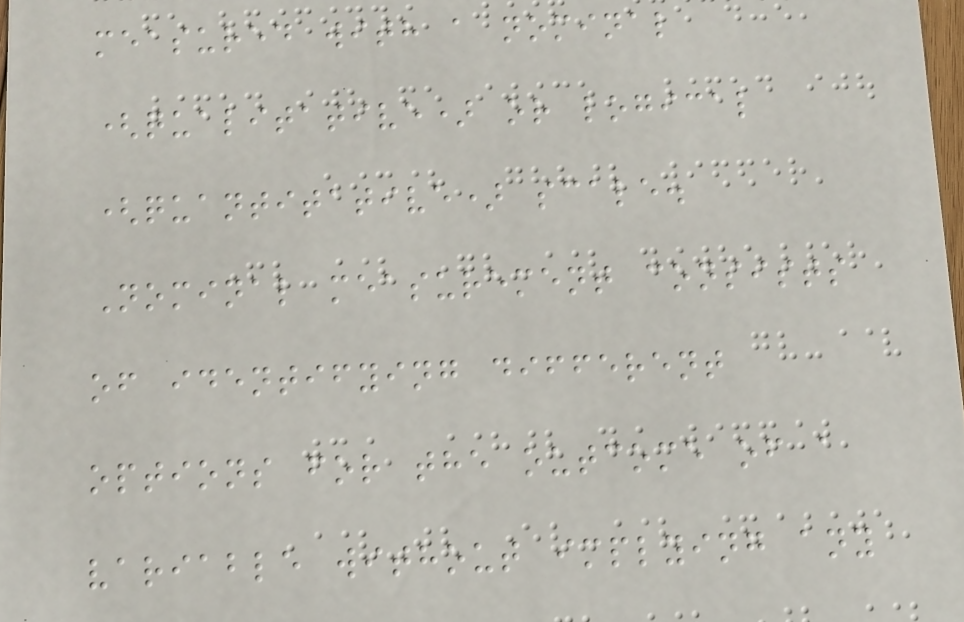measured with a nominal
(qualitative) or logical
(quantitative) scale.
Nominal measurement consists
of identifying different
options for the outcome of a
variable without implying any
